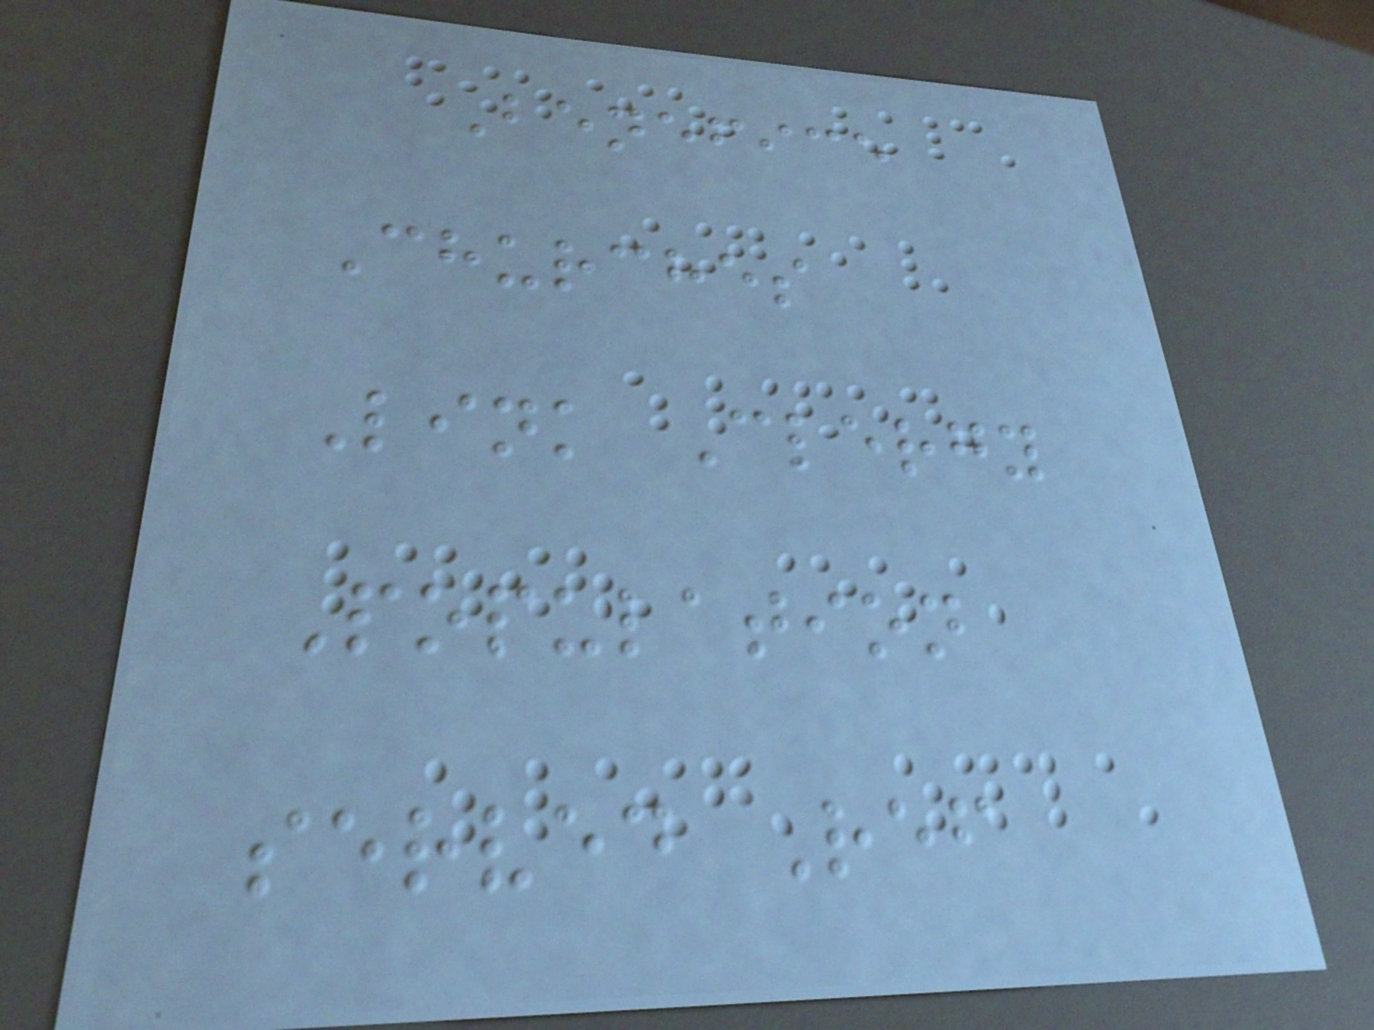Benefice
Churches
Link Clergy
Population
served Ref
